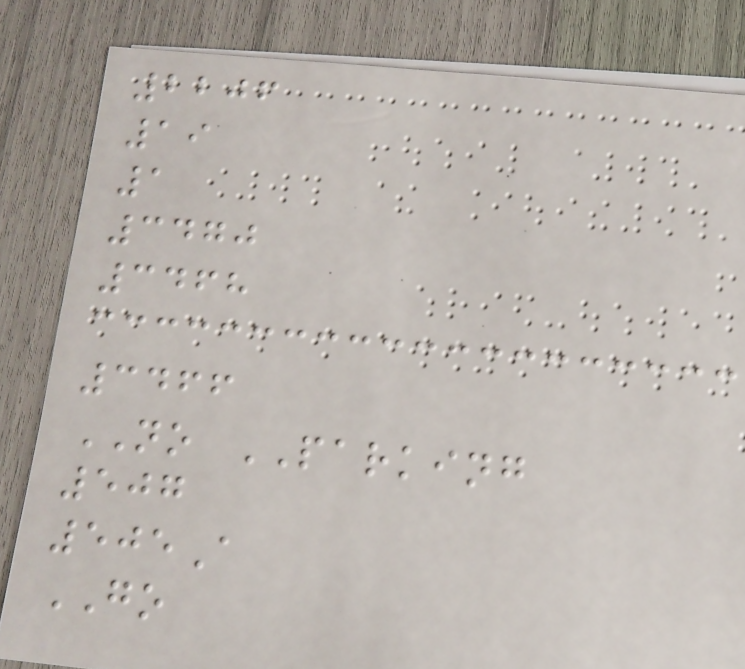2206
19
1
3470
3468
3466
NO PARKING
507
505A
GO
